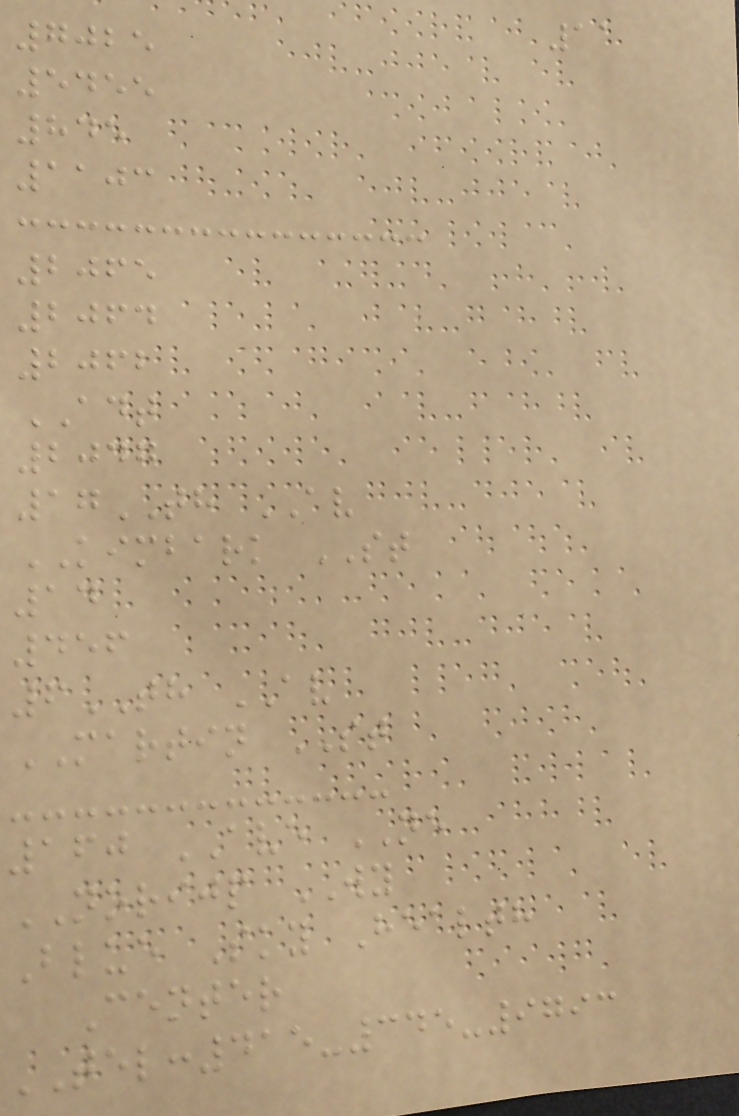11
7025
5455
845
1103
2065
2064
2062
ADT
2047
17TH AV
KIMBARK ST
14
456
6TH AV
MARTIN ST
160 AVE NE
NORIJP WY
Blue Sky Health
Center
TEL:415-345-9793
